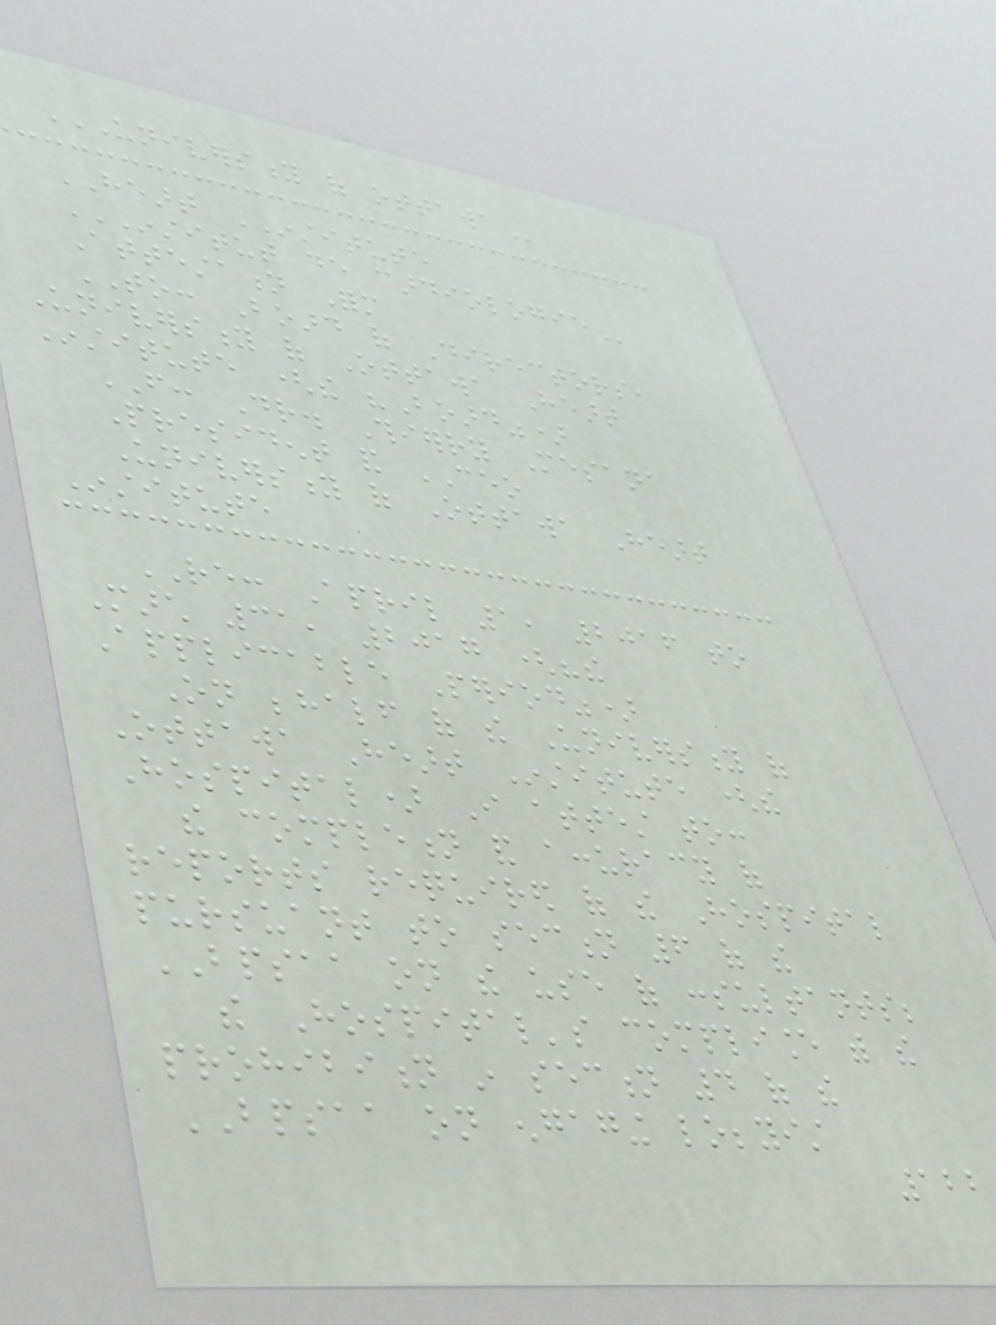UNIVERSITY OF OTTAWA
HEART INSTITUTE
INSTITUT DE CARDIOLOGIE
Attestation Form
TO: Board of Directors,
University of Ottawa Heart
Institute (the "Board")
FROM: Dr. Thierry Mesana
President and CEO
University of Ottawa Heart
Institute
RE: April 1, 2016 to
March 31, 2017 ("the
Applicable Period")
On behalf of the University of
Ottawa Heart Institute (the
Hospital) I attest to:
the completion and accuracy of
reports required of the Hospital
pursuant to section 6 of the
BPSAA on the use of consultants;
the Hospital's compliance with the
prohibition in section 4 of the
BPSAA on engaging lobbyist
122
